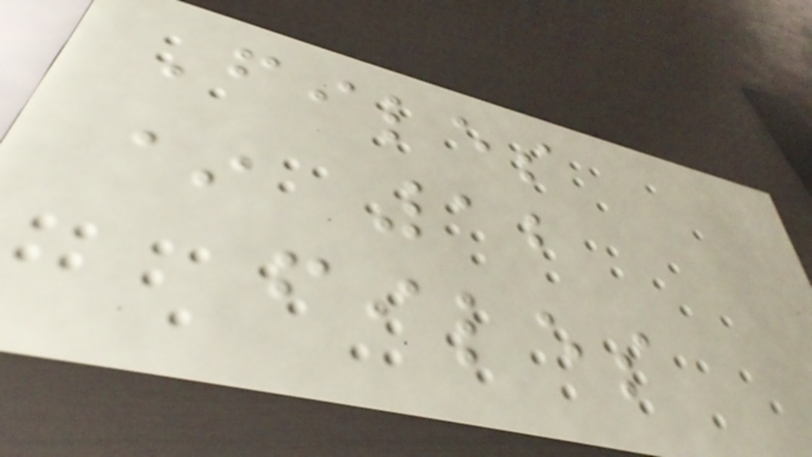Files
* 12
files
